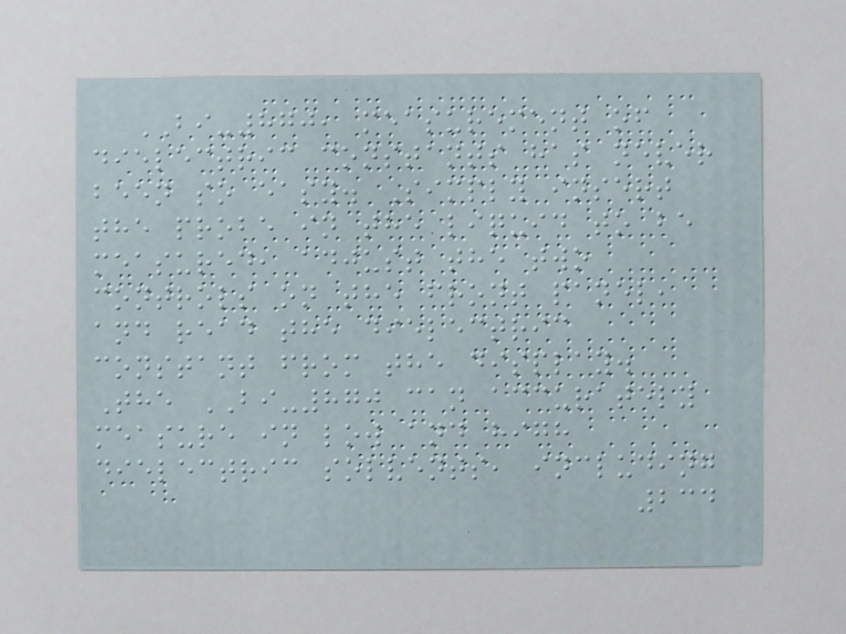BI-870, measurement of
dielectric constants has never
been so easy. Simply insert
the probe in the liquid to be
measured, adjust the two
controls on the front panel,
and read the dielectric
constant from the display.
The BI-870 can accurately
measure in low and high
dielectric solvents, including
234
